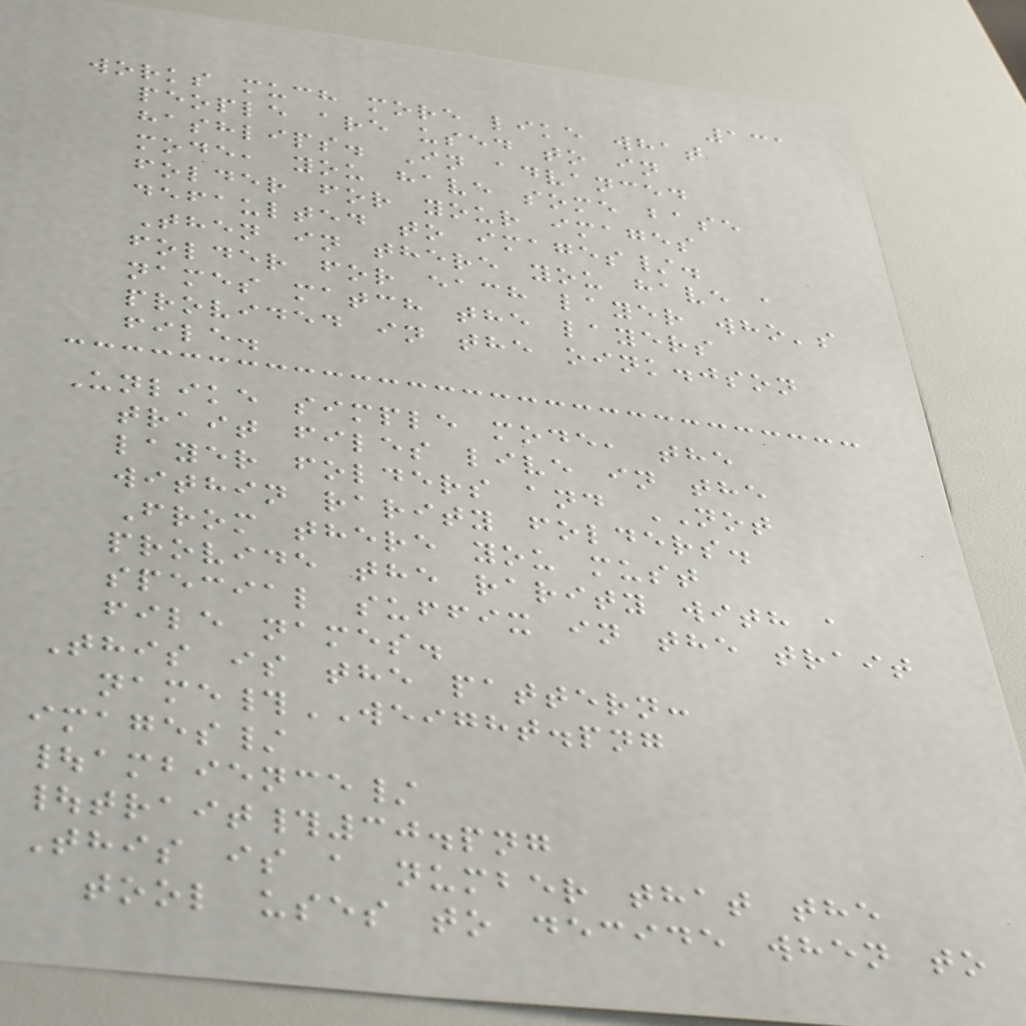131
works much more like what
people are used to in
hashlips. In advanced
mode, you have some base
folder for your images
defaulted to images/.
Then in there you have a
folder for each layer who's
names match the layers
provided in the oink.json
file.
Unlike simple mode, the
trait files live in the
layer folders and NOT
within rarity folders.
From there you must
provide the rarity with a
special suffix in the trait
file names.
This is the pattern:
name#WEIGHT.png
images/
|ambience/
|trait#30.png
This is a number that the
tool uses to decide when to
